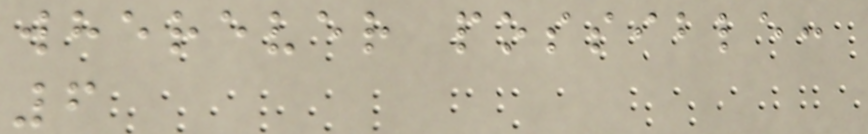wherever possible:
6
